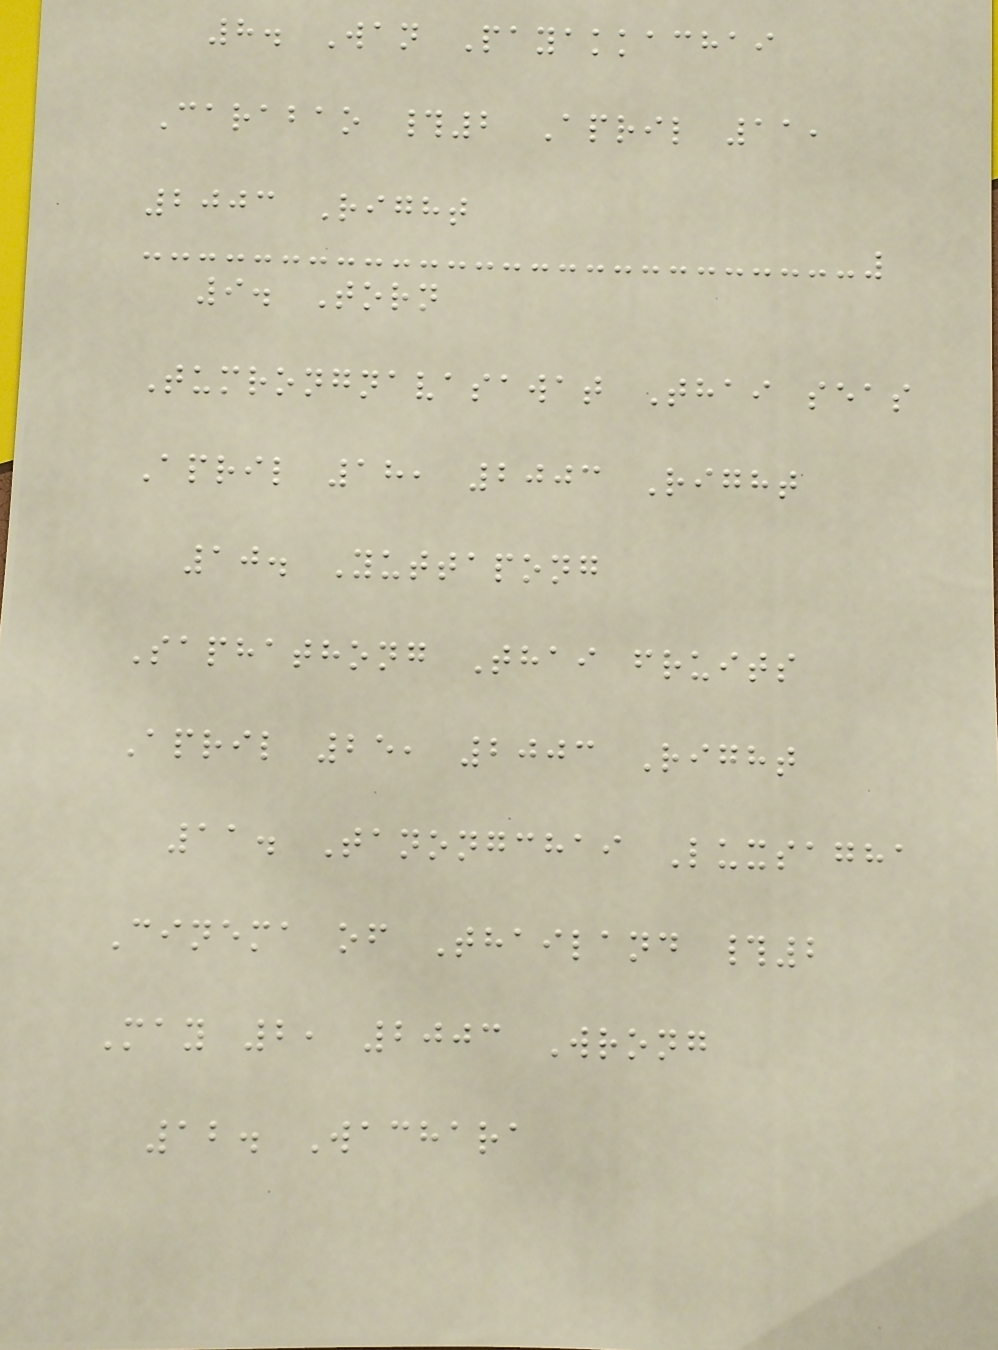8. Wan Payakkachai
Carabao #2 April 11,
2003 Right
9. Torn
Tumrongnavasawat Thai seas
April 18, 2003 Right
10. Yuttapong
Saphathong Thai fruits
April 25, 2003 Right
11. Tanongchai Luxsagha
Cinema of Thailand #2
May 2, 2003 Wrong
12. Wachara
